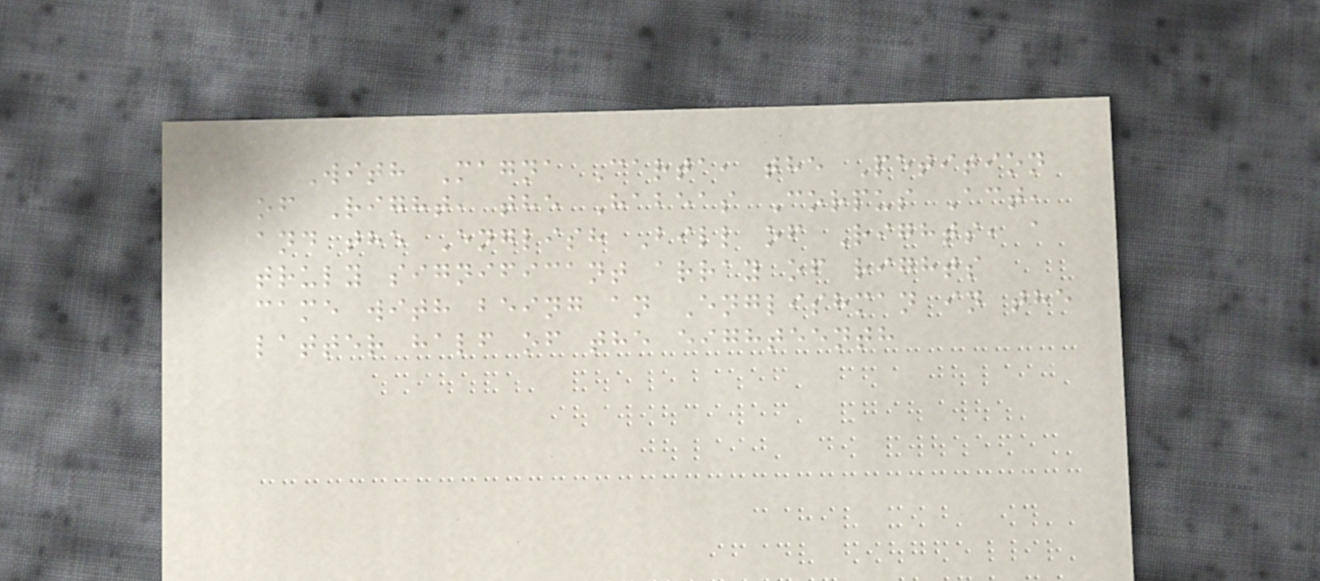With Magna Carta, the Petition
of Right, the Habeas Corpus Act,
and the English Bill of Rights, a
truly significant array of rights
came with being an Englishman in the
latter half of the eighteenth
